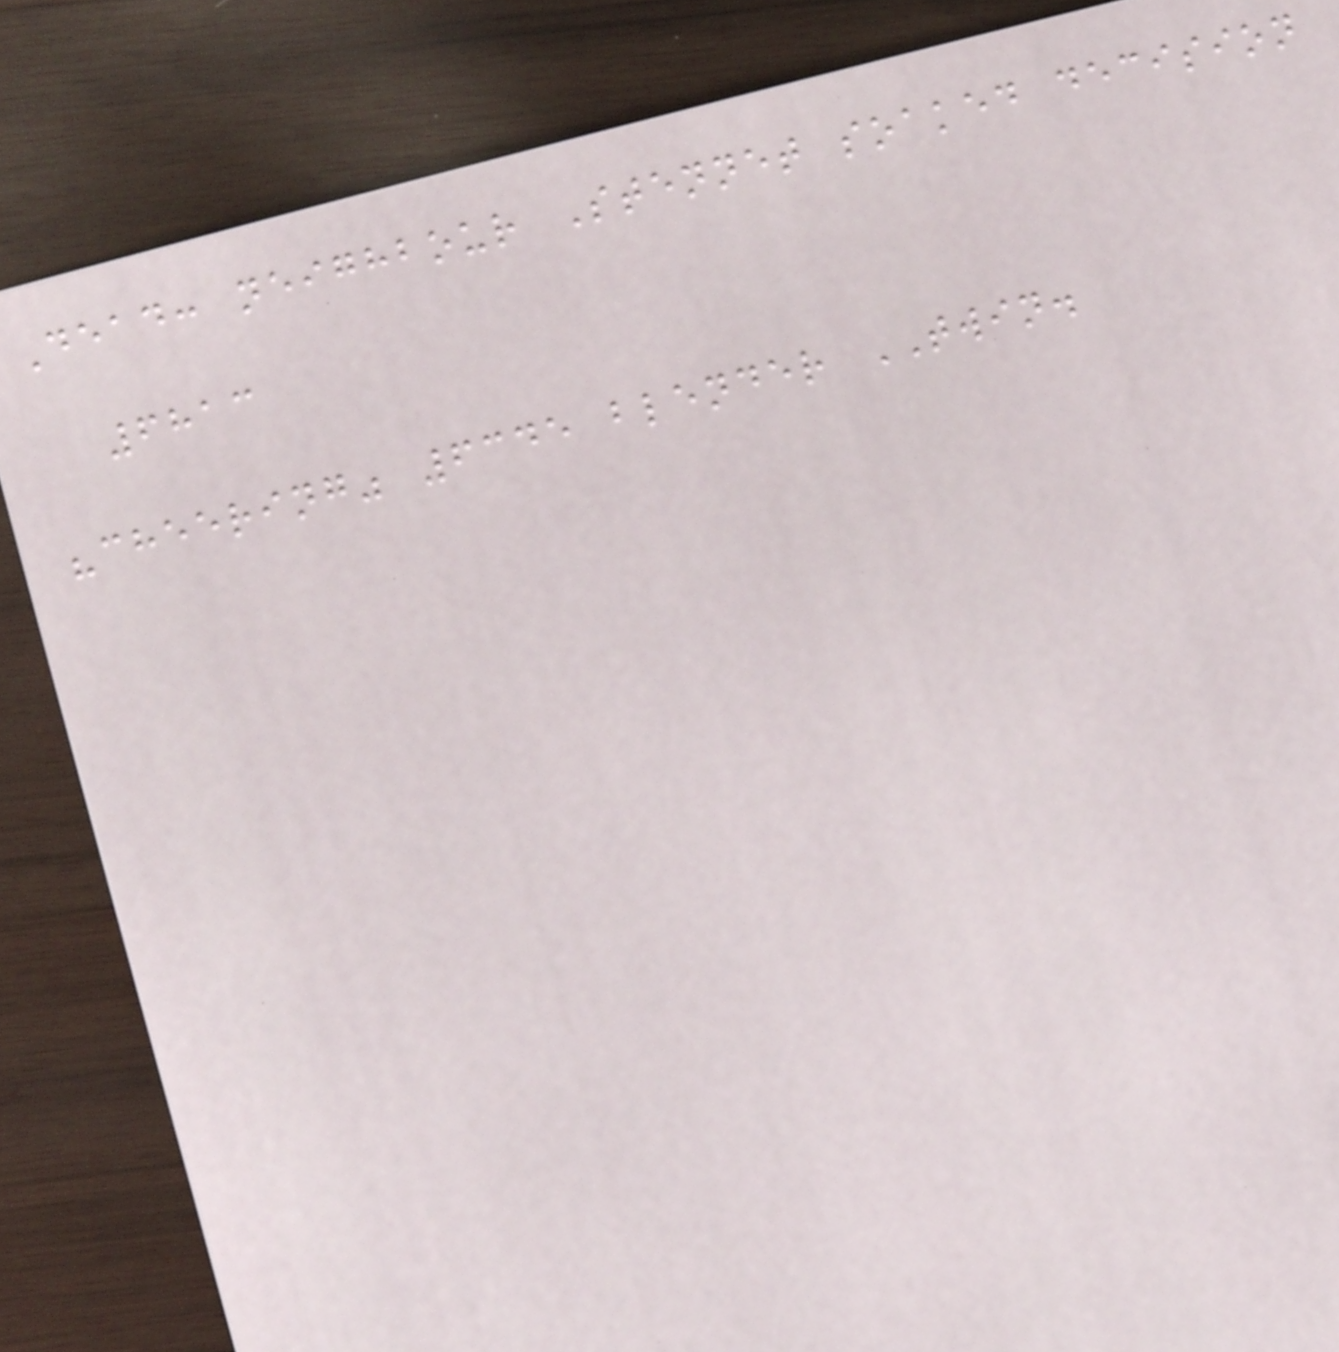Dead: neighbour Stennet soaked decision
6813
"cheering" 6345 blender TWIN.
